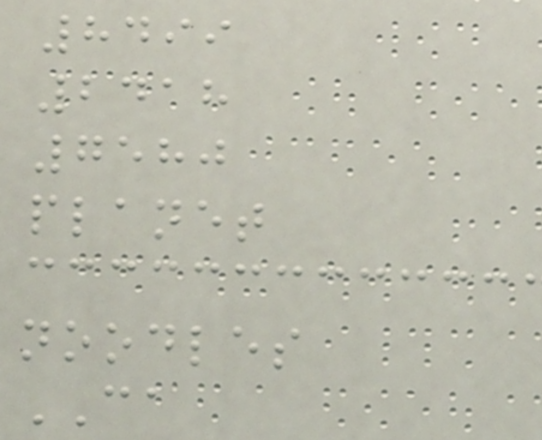8499
2418
7580
planet
noodles
CA
